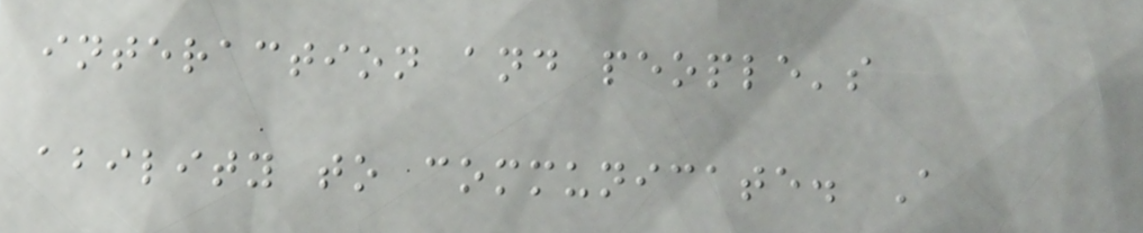interaction and people's
ability to communicate. A
